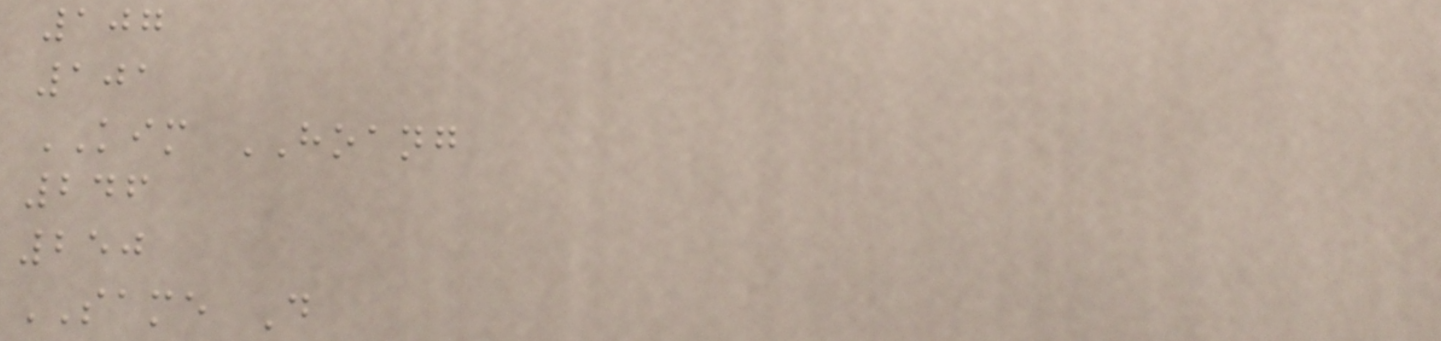107
101
KIM HOANG
246
250
SAME D
